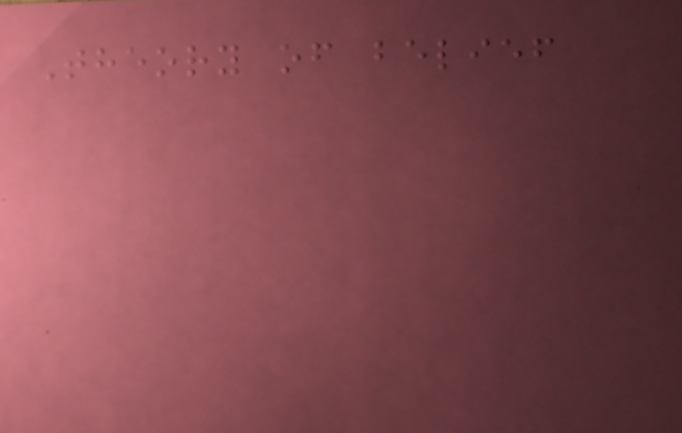Theory of belief
